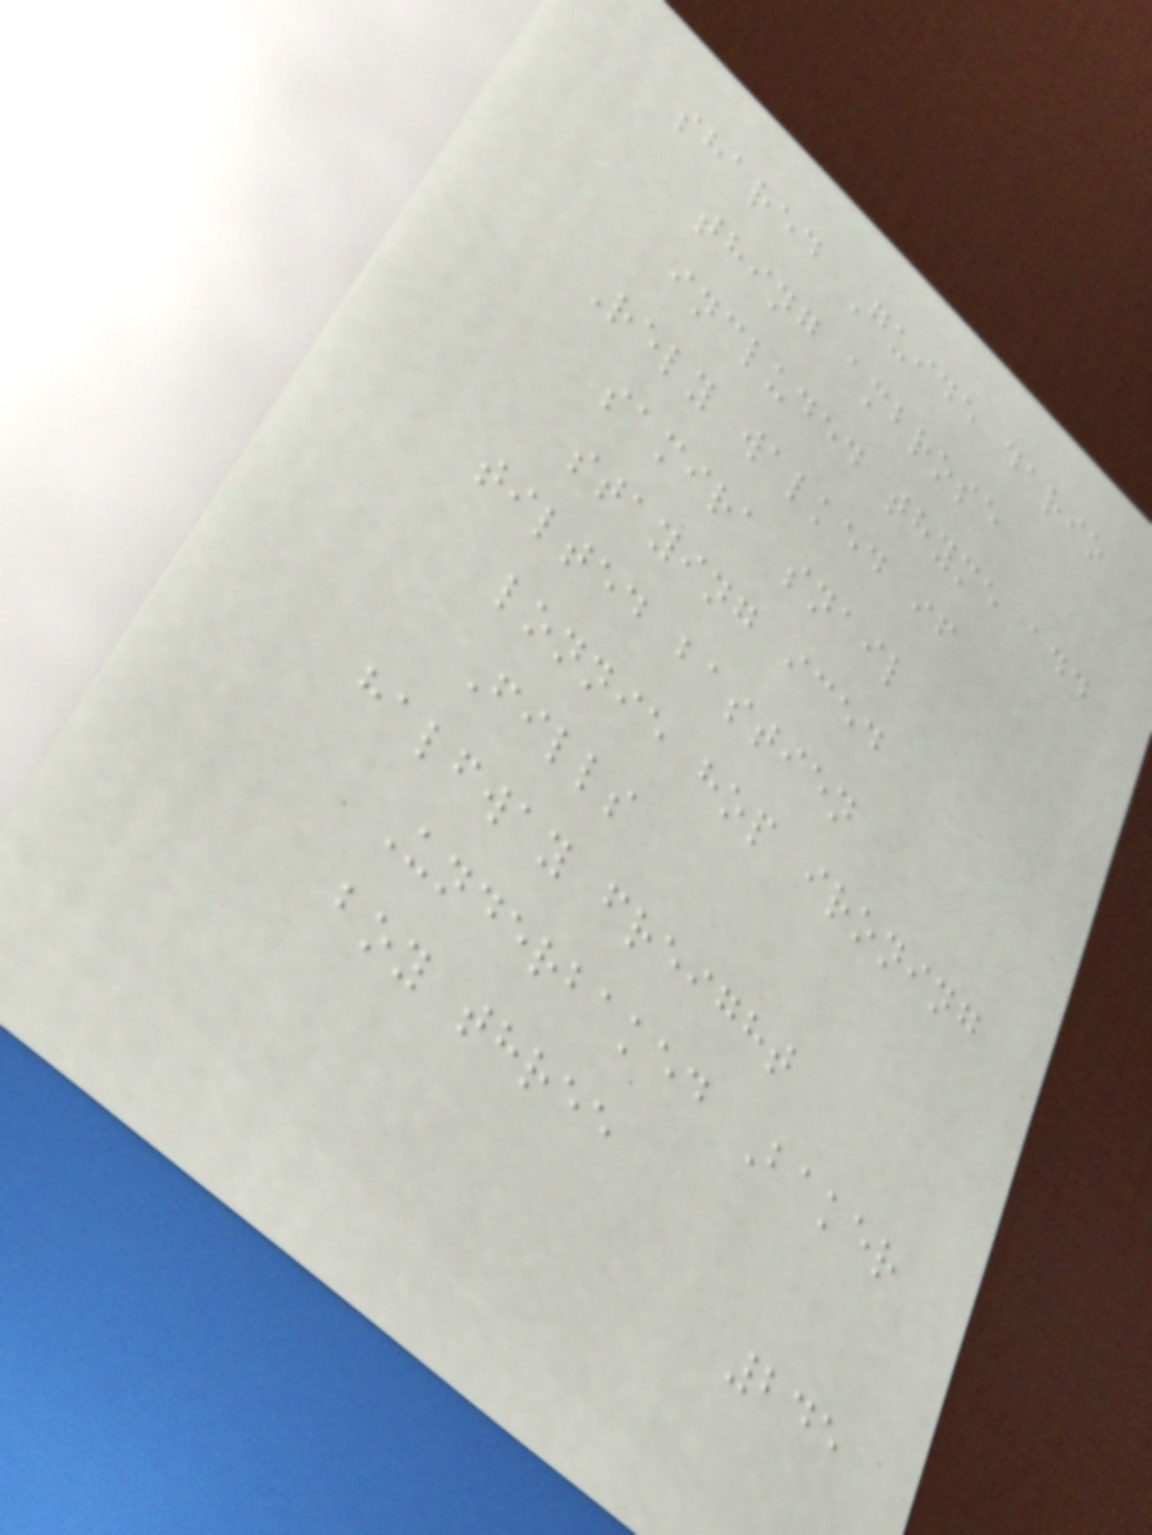shared Guide dario
thing ambrose
included thyme add
Rely walked if
samira snail
staying iced
tilted bastien
lonnie hop ironing
Fills
halfway freight
Underbaked Baker
boy three
245
